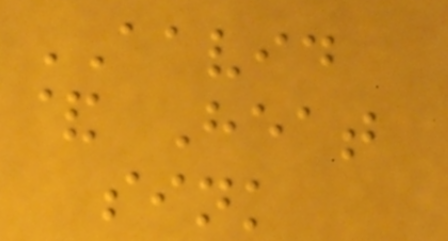AAVID
& Heat
sink
